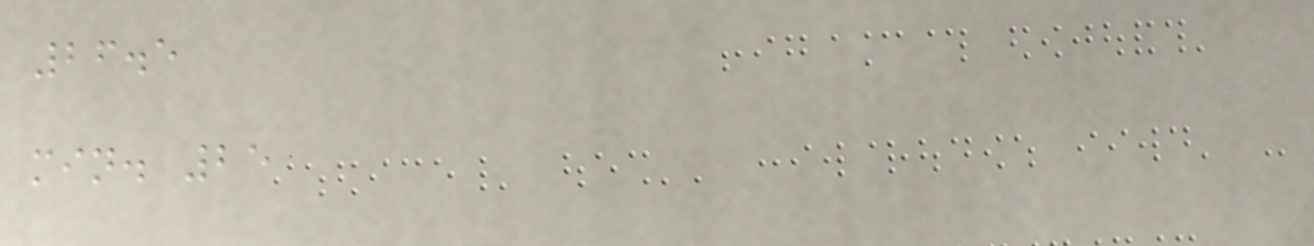26.5
min. 25
